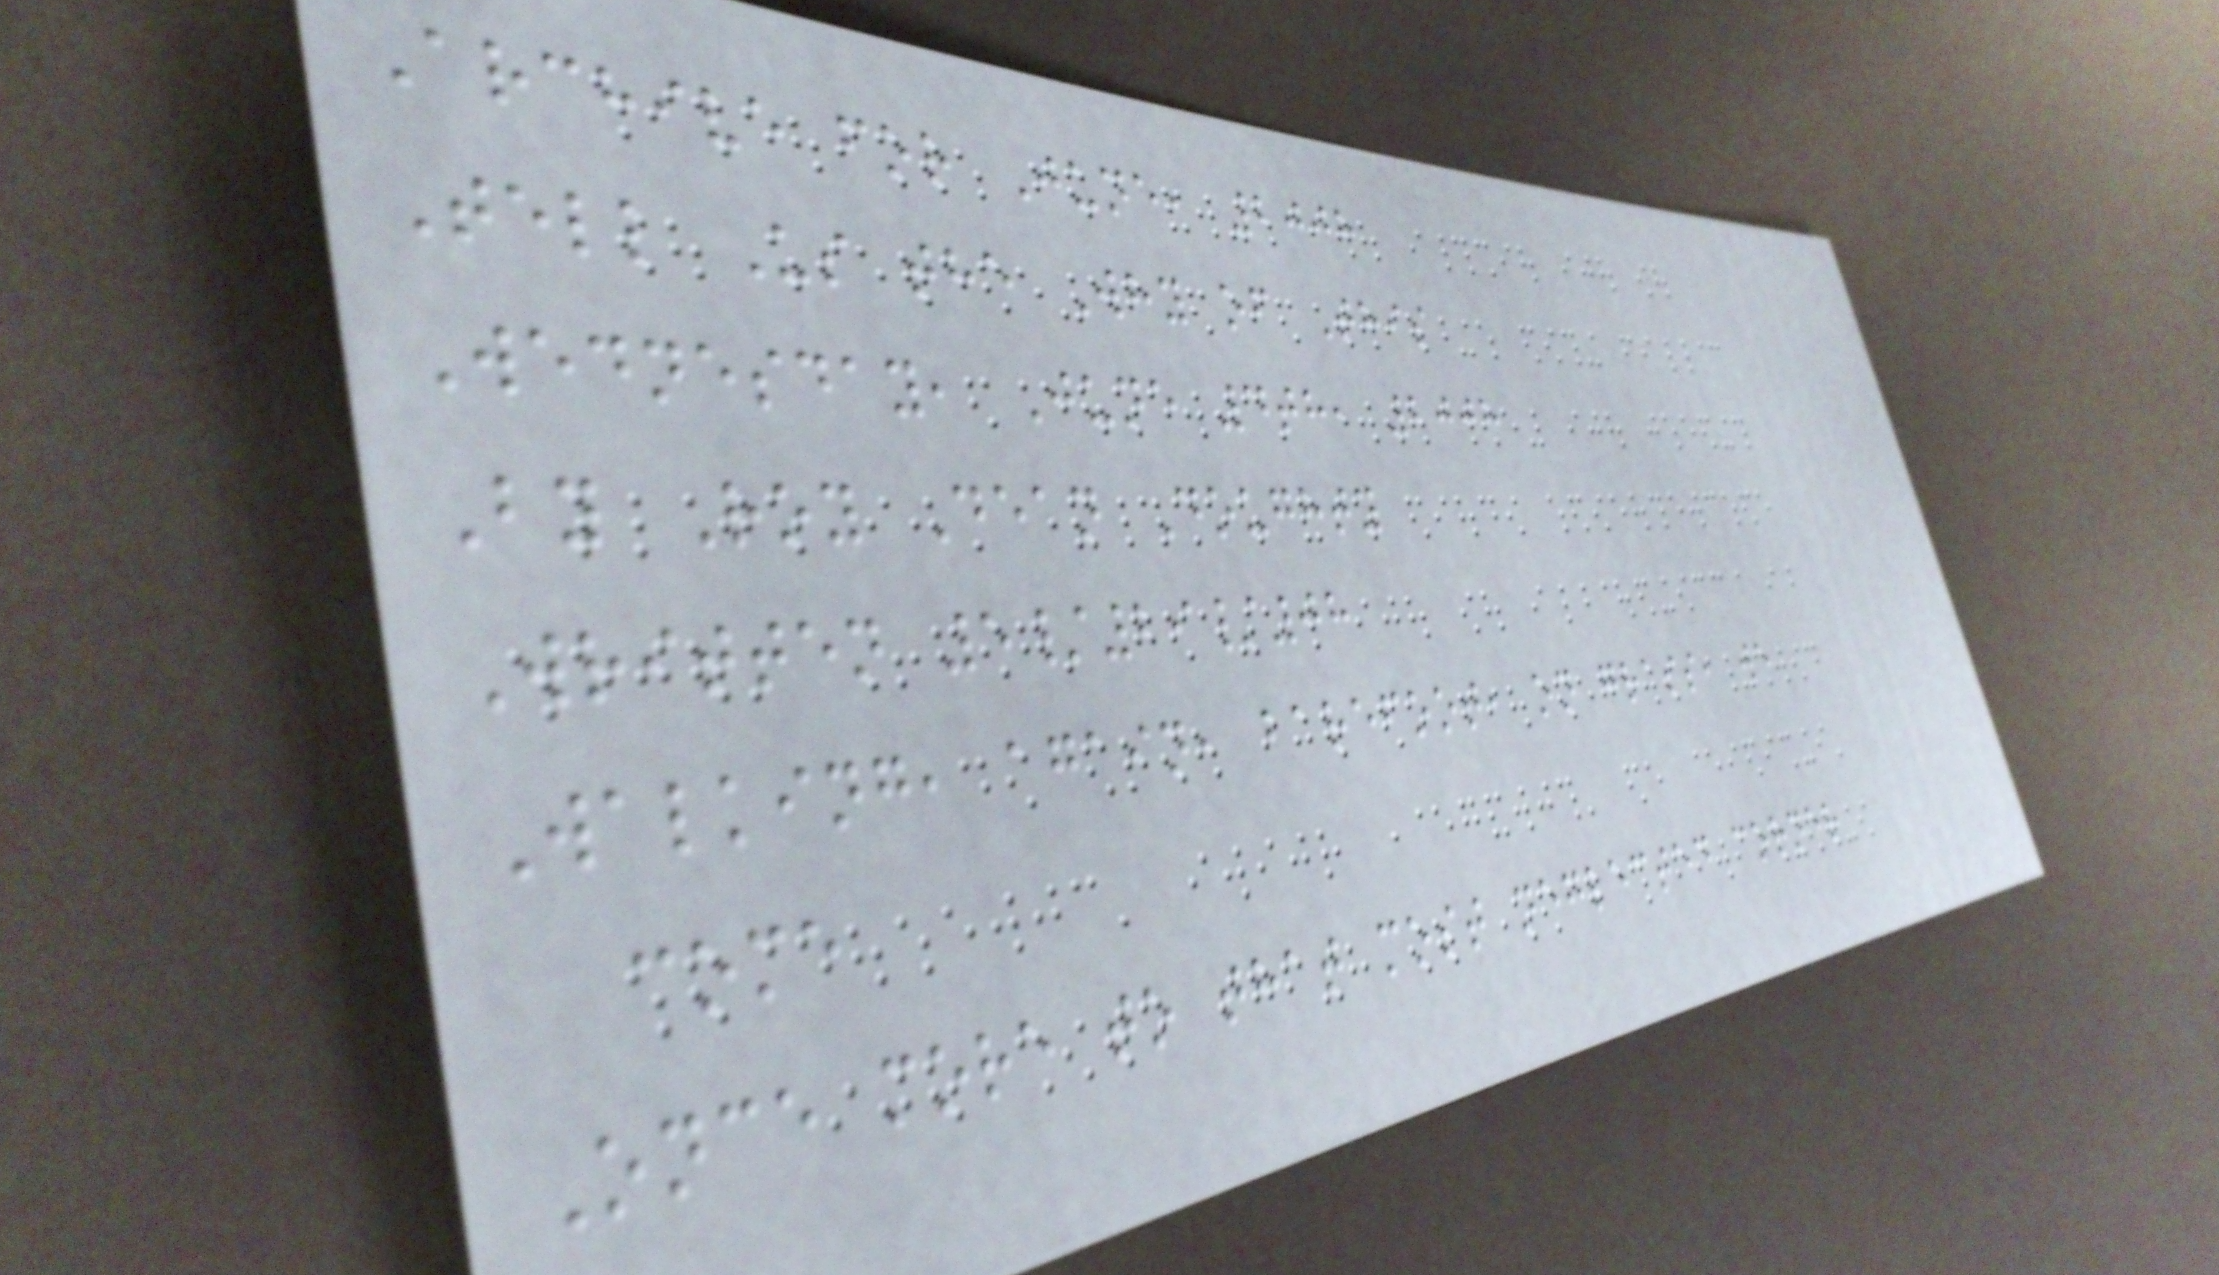Archive for June, 2008
Tell Us the Why of This
Wednesday, June 4th, 2008
By Roy Dean Doughty
Written 5/29/08
Walking, again, barefoot, on grass, we
come
Once more to that most neglected corner
